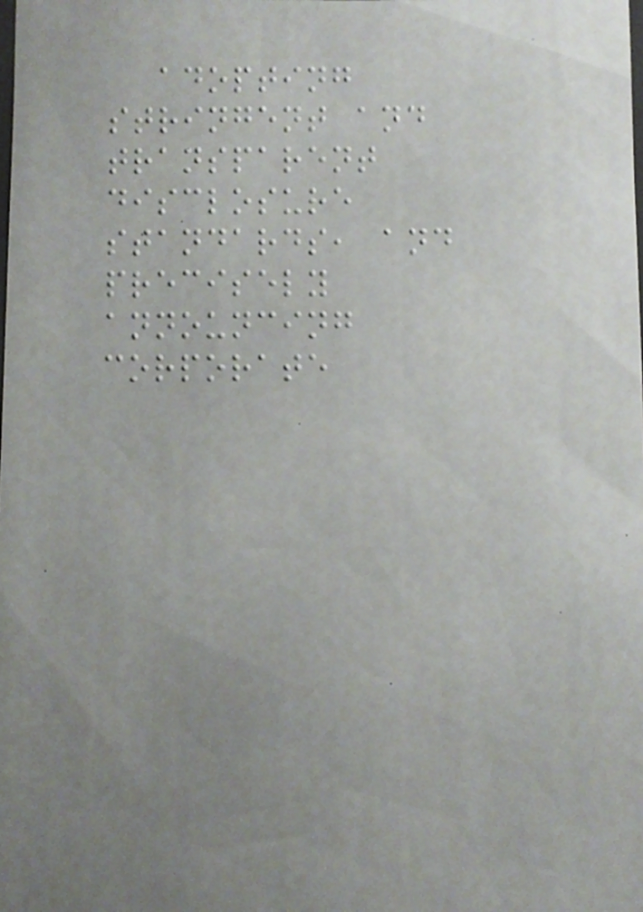adopting
stringent and
transparent
disclosure
standards, and
precisely
announcing
corporate
